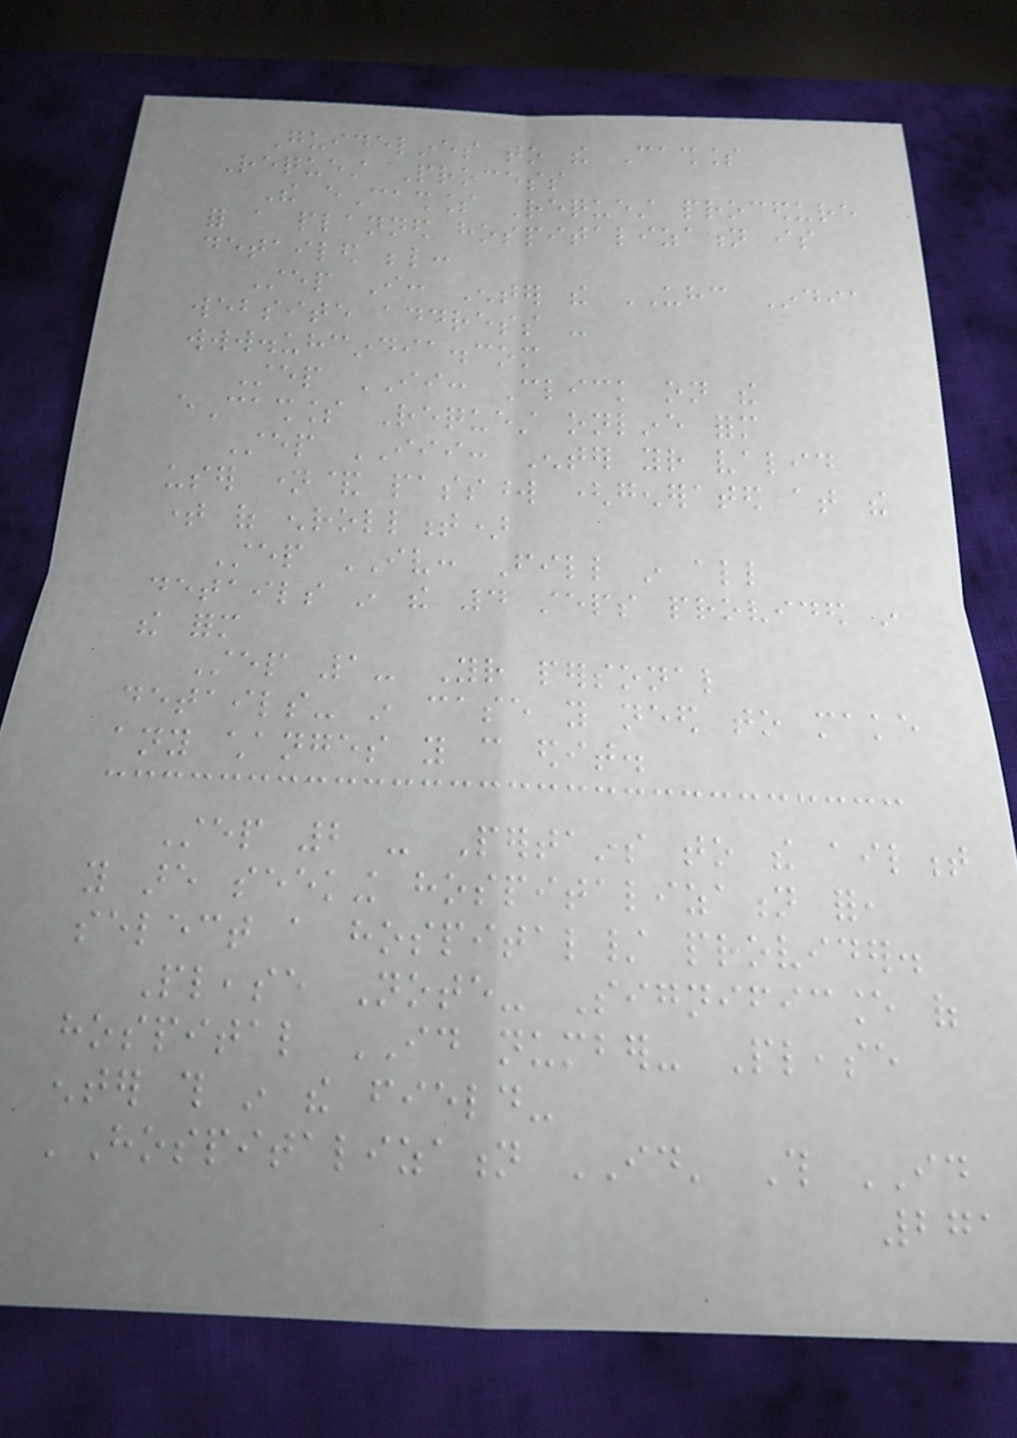Guidelines to the Cashless
Request Process
The eCashless Request procedure
for a planned hospitalization is
detailed below:
Step I: Enter the UHC India
website address -
www.uhcindia.com
Step II: Click on the
eCashless Request online form
Step III: Enter your valid
user name& password (generated at the
time of enrollment)
Step IV: Fill in all
details in the 4 steps provided in
the form
Step 1- Your personal
details- in case you need to make
any changes you can edit.
Step 2 - Pertains to the ailment
you are seeking hospitalization for,
select a hospital/ provider.
Please Note- Significance of
hospital ID number- Please
enter this in the field-
'Hospitalization ID' This ID
271
